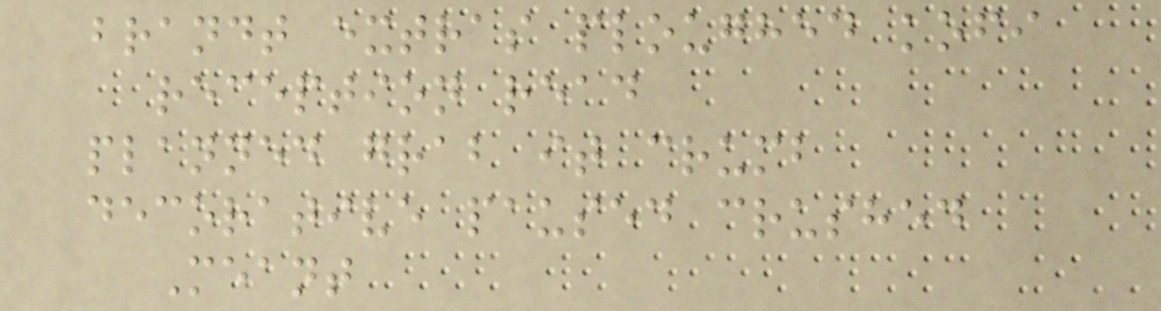brandt extras ploughed kofi
reception read
planned grab it crumb
decorative paused crushed
Meant
